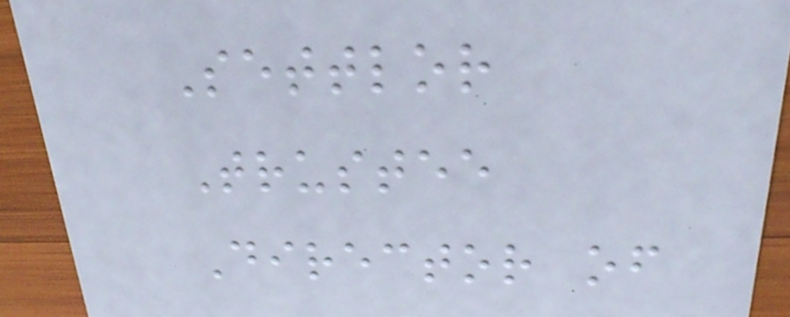Settlor
Trustee
Director of
